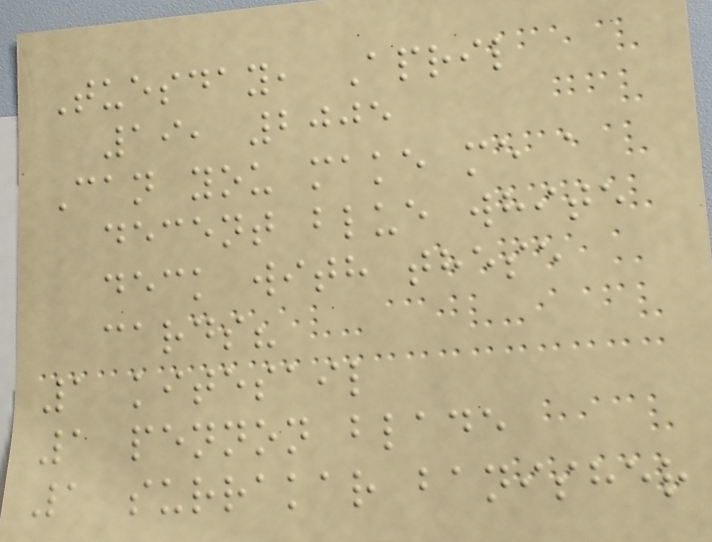Tuesday, April
19, 2005
Can you make me a
decent blue white
deck with these
cards?
1 kitesail
1 pennon blade
1 surrakar banisher
